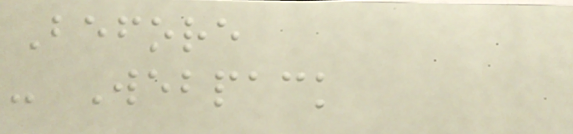Before
- Webpack
